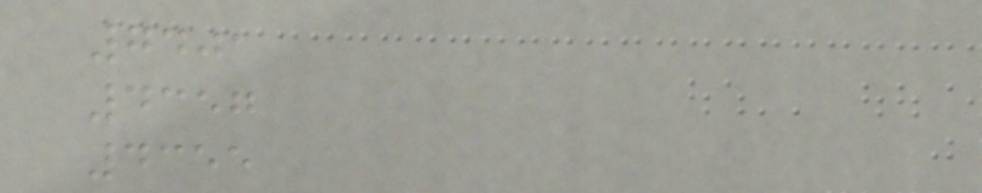7401
4357
4355
